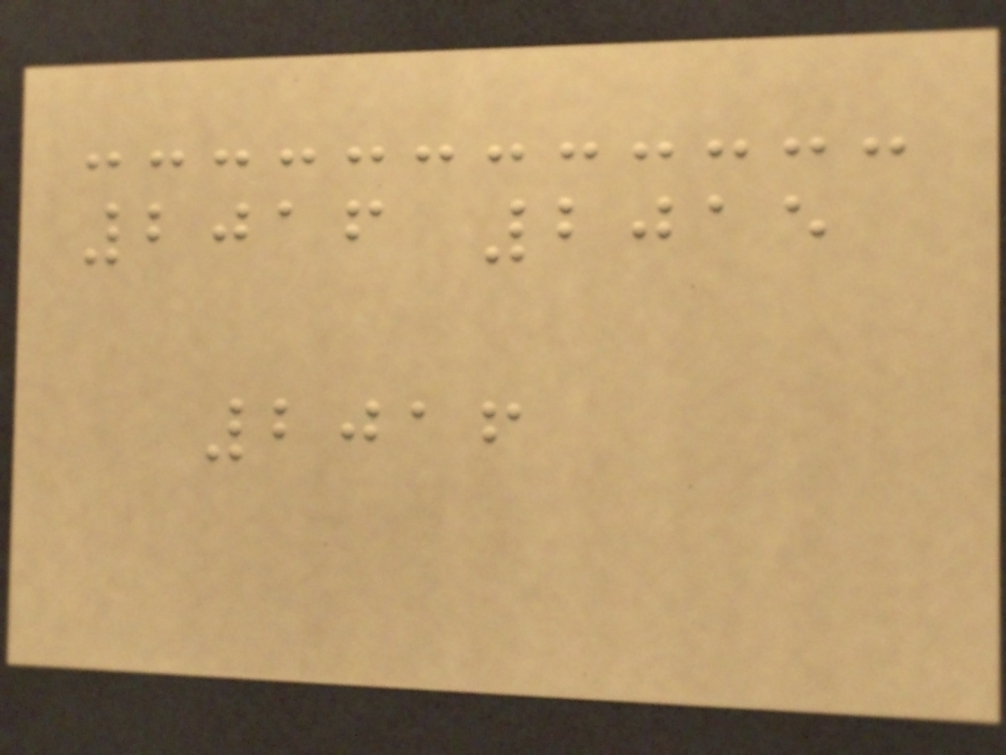2016 2015
2016
